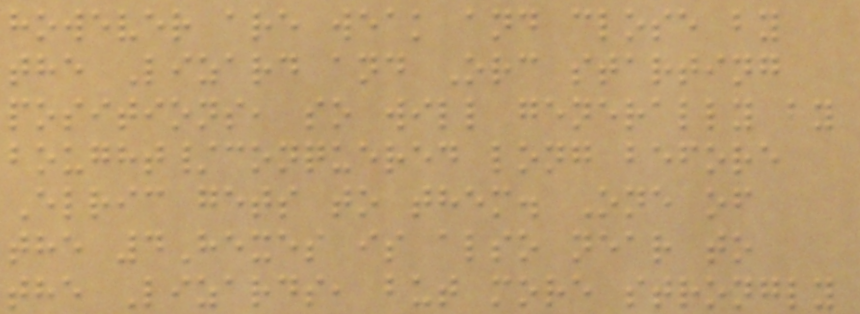however are weak and close by
the Lizard and Orc starting
positions, so will generally by
bought/conquered long before
Elric gets to them. One of
the 4Hexes is also near to
the Lizards, but more strongly
